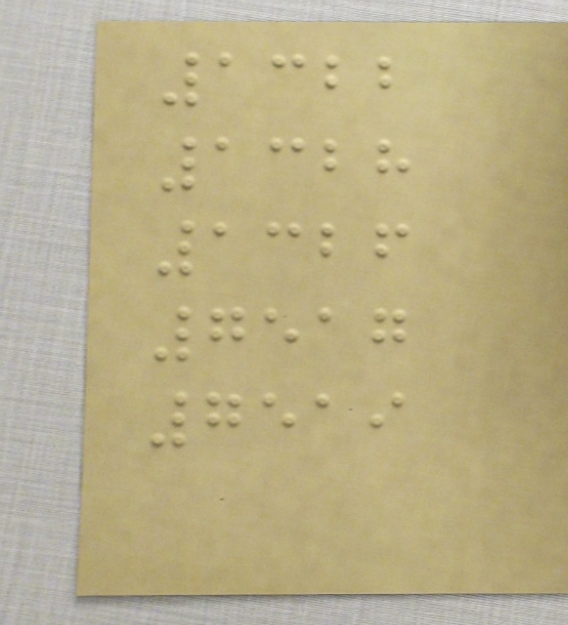1322
1328
1326
7517
7519
